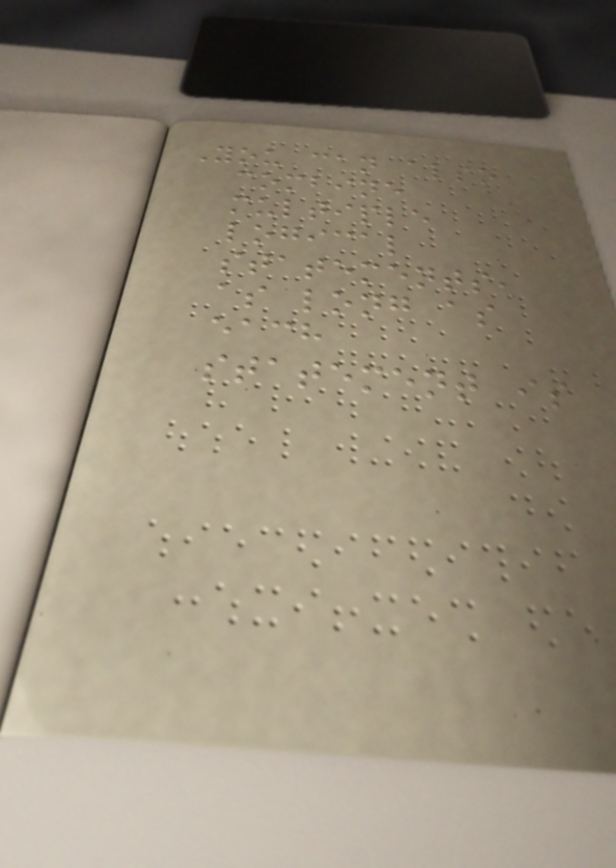You can also
combine
multiple
logical
statements,
as long as
each
statement is
